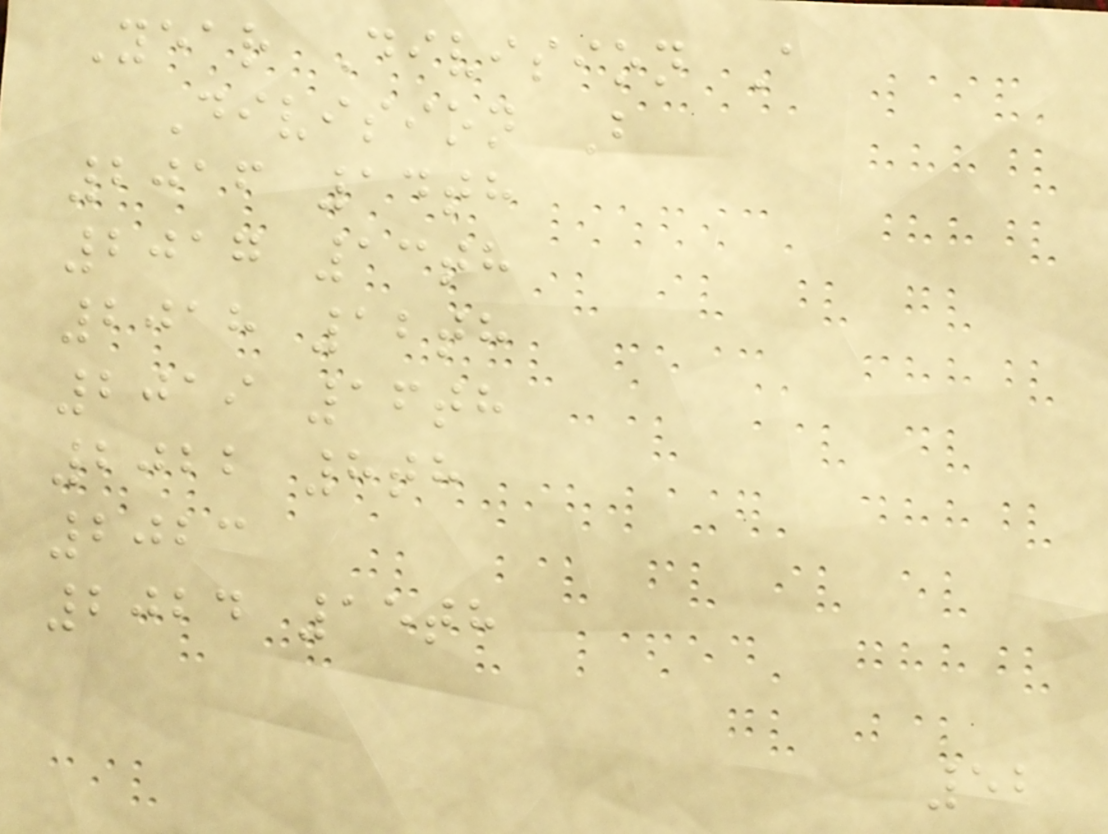Year Division A
Division B
2016 14th
2017 13th
2018 12th
2019 16th
2022 8th
2023
2024 15th
52
